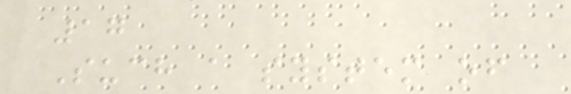17
Such a system of
